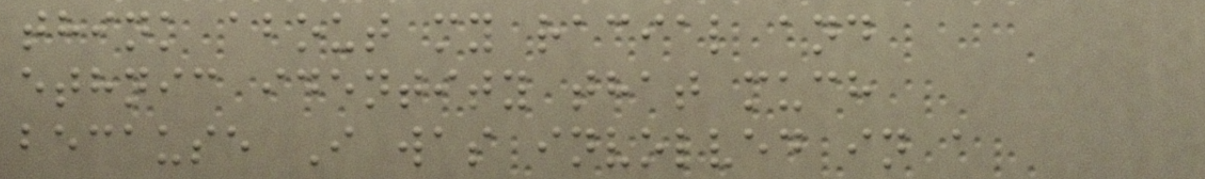think about my racial and
ethnic identity that much
because I was involved in a
